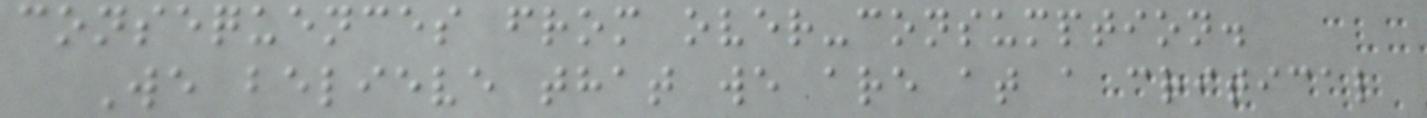consequences from over-consumption.
We believe that we are at a critical
